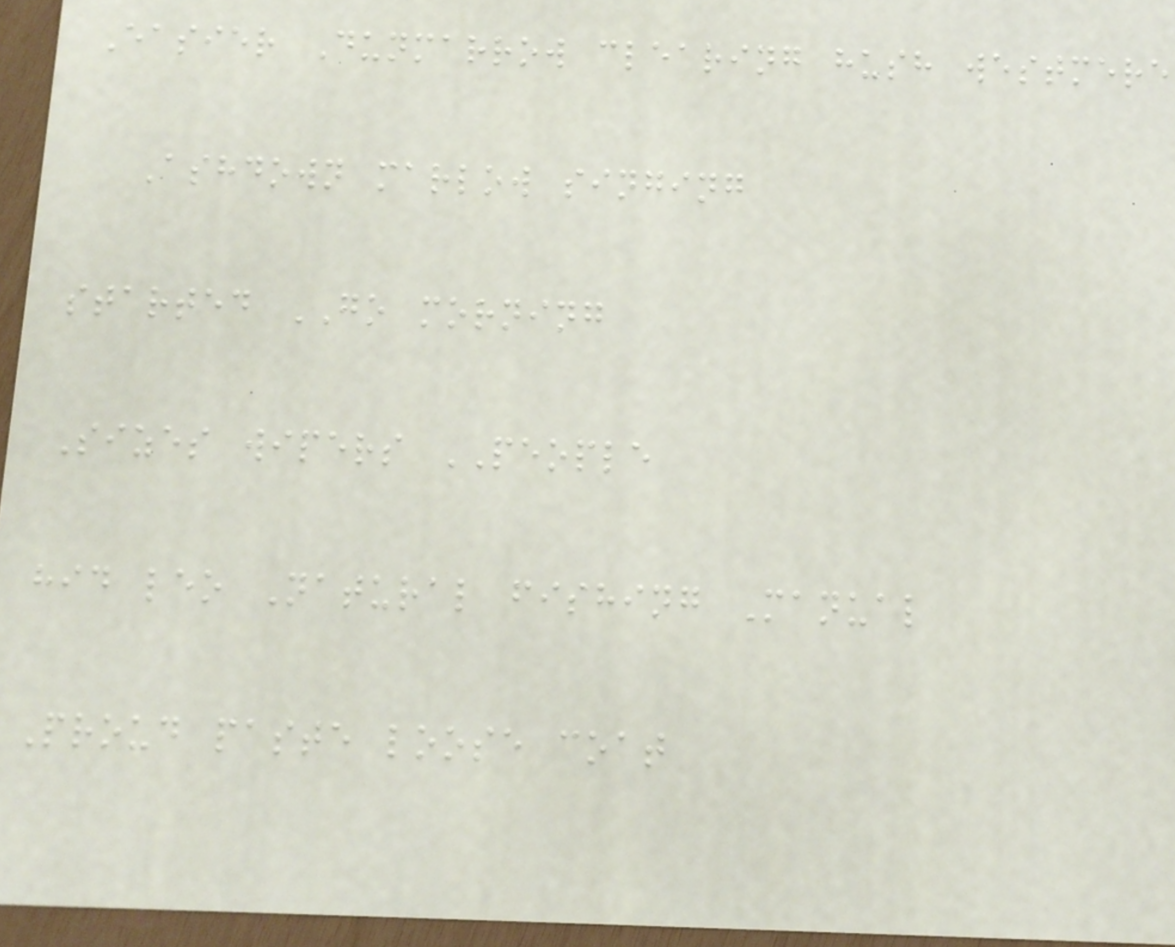Easier Dunmarrow clearing hush westmere
Ashdown marlow singing
started GO morning
Sizes wipers PEOPLE
hid leo Natural fishing Manual
Proud paste loose coat
